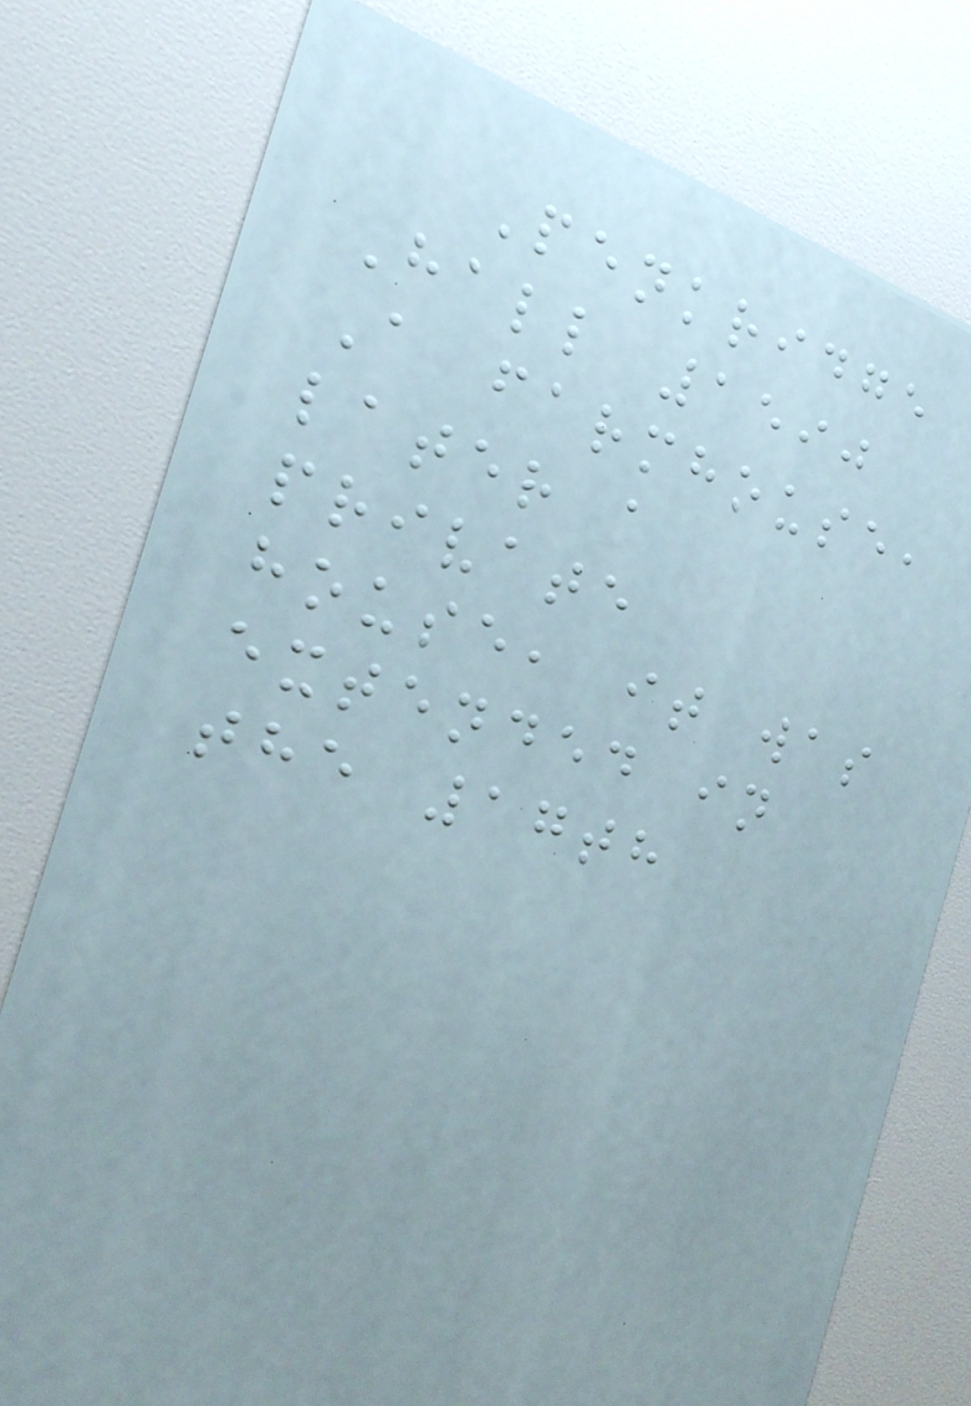Penkridge
Hall 1590
A farmhouse,
later a
private
house, it was
extended in
the 17th
